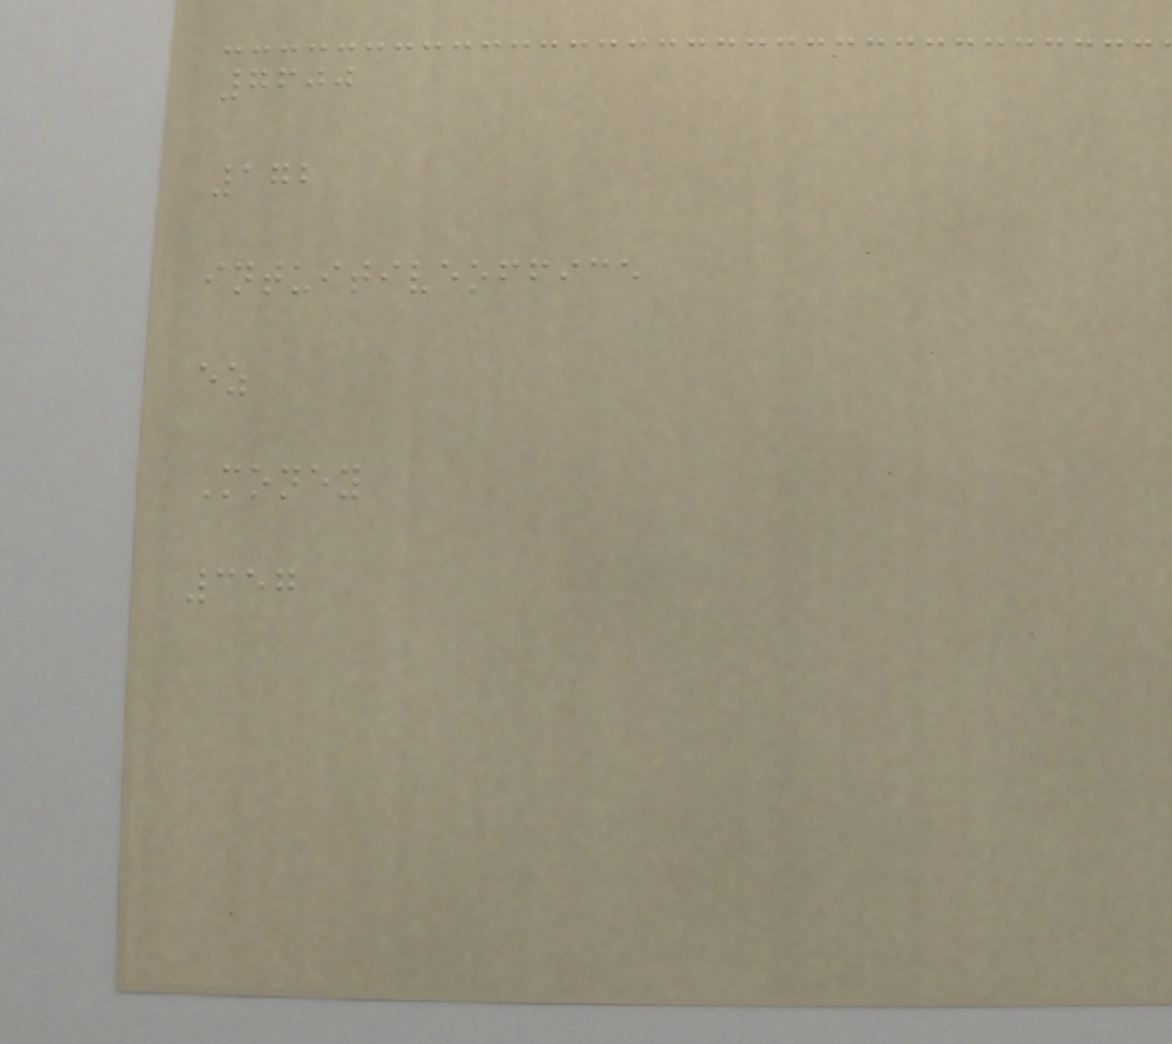7600
172
intuitiveoffice
ez
Money
357
